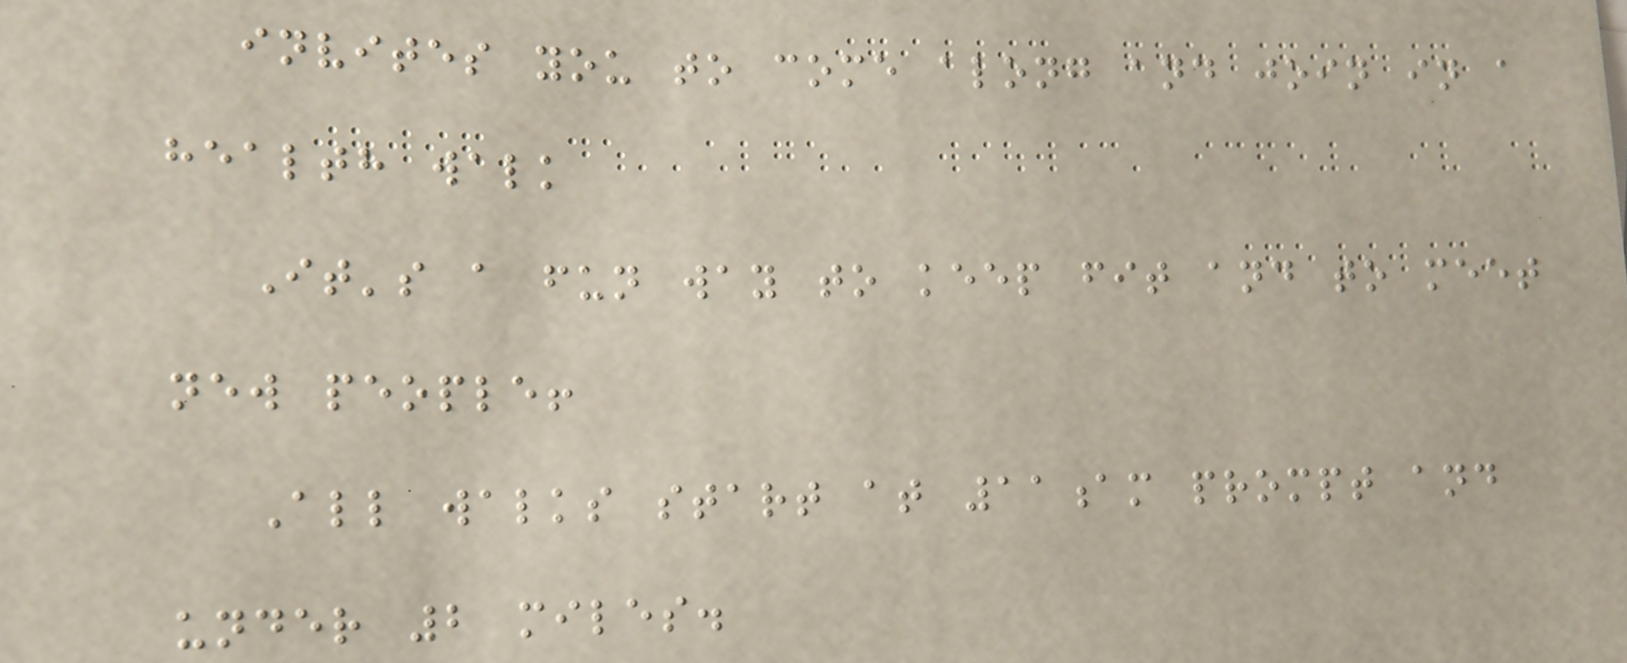invites you to come along and join in a
health walk
It's a fun way to keep fit and to meet
new people!
All walks start at 11am prompt and
under 2 miles.
